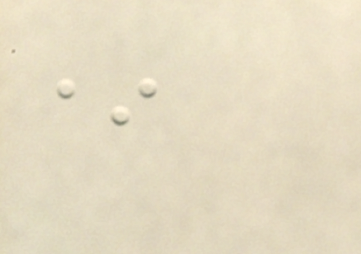*
